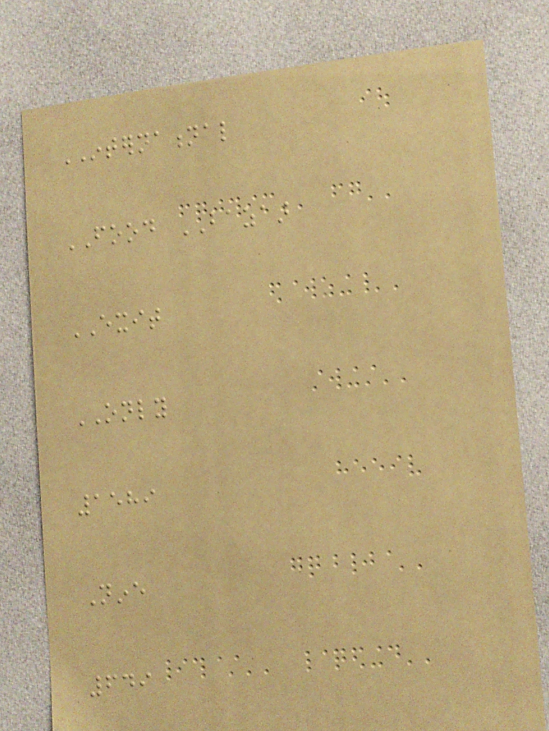INTERNATIONAL
FOOD BAZAAR
EXIT
ONLY
1589
Nine
649
